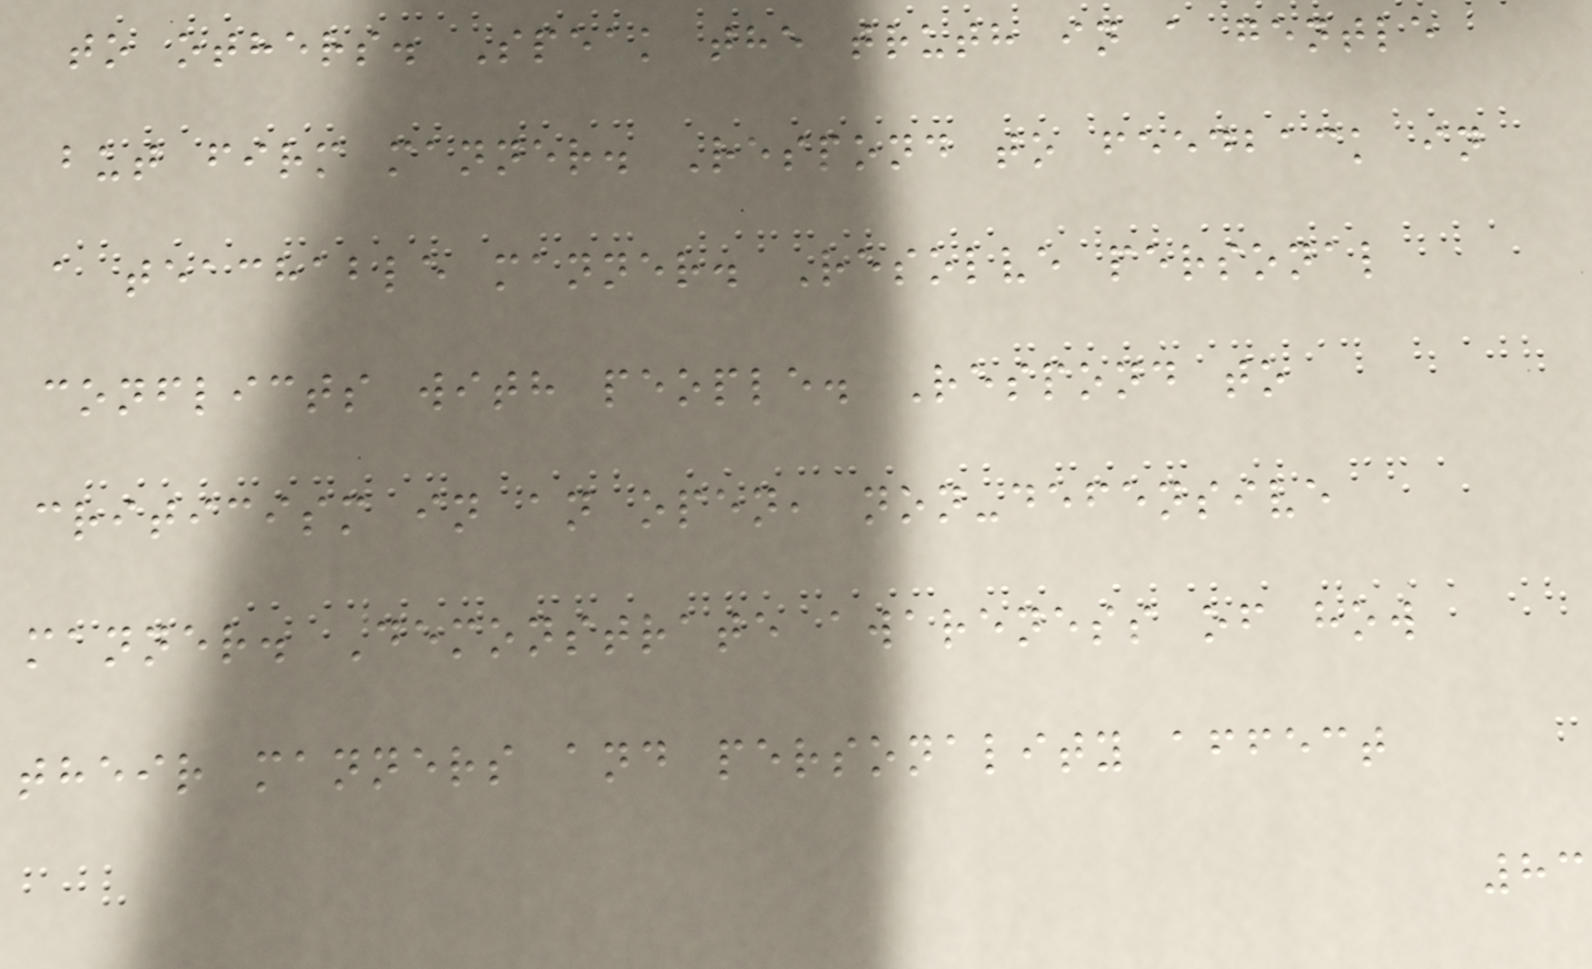to others. Speak the truth in a gentle
but firm manner. Respond to feedback in
a teachable manner. Resolve personal
conflicts with people. Respond to
criticism in an open, non-defensive
manner. Demonstrate awareness of how
their manners and personality affect
83
